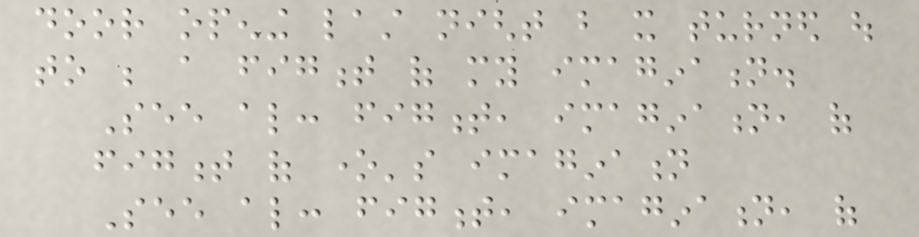door opening last night but it turned out
to be a figment of my imagination.
See also: figment, imagination, of
figment of one's imagination
See also: figment, imagination, of
